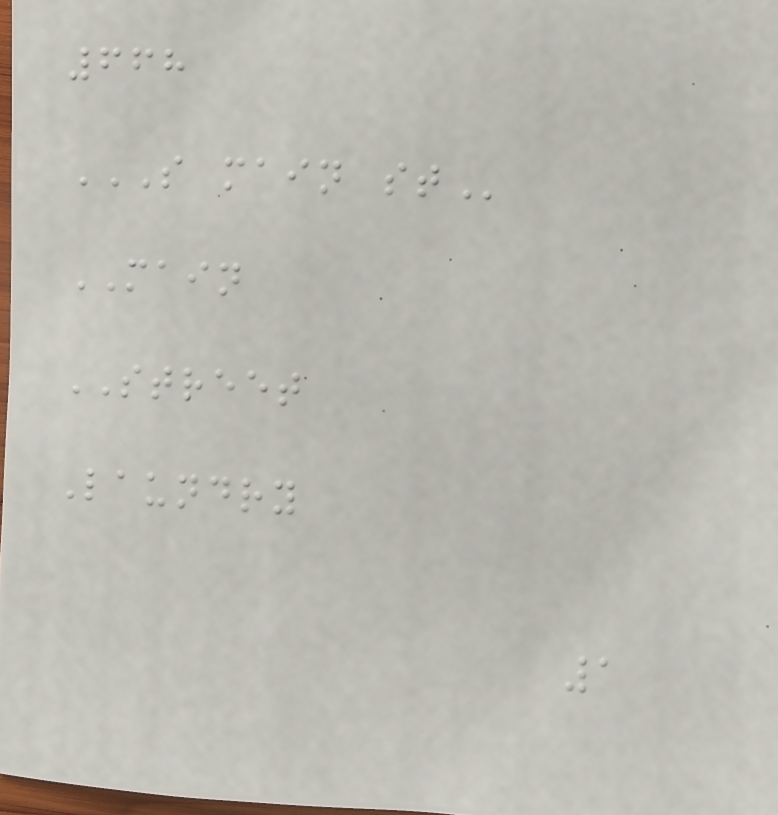668
S MAIN ST
MAIN
STREET
Laundry
1
